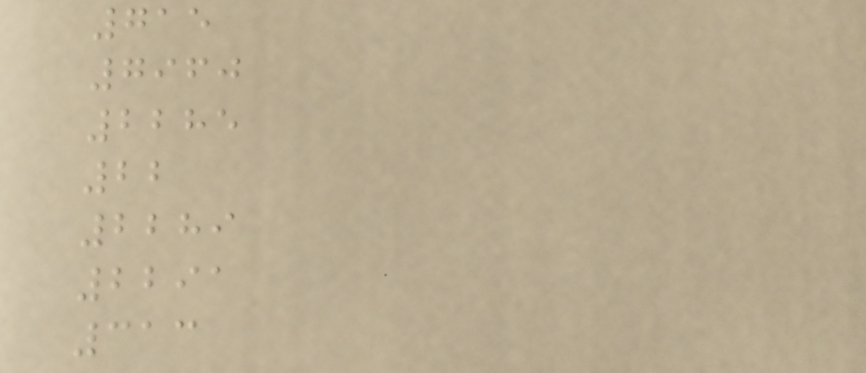715
7960
2285
22
2289
2291
313
